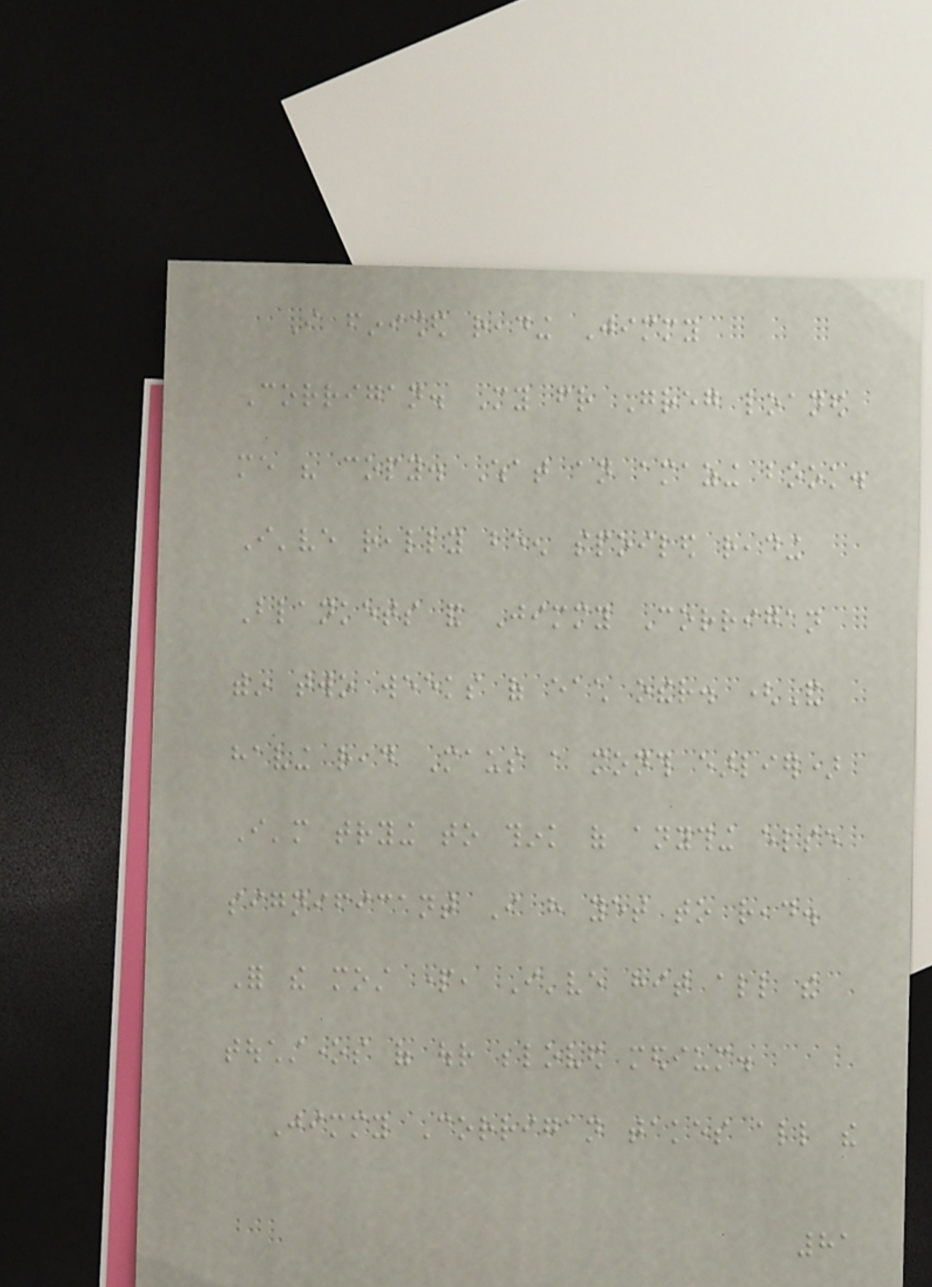I finished reading Jimmy
Corrigan. My friend Greg loaned
me his copy. What an amazing book.
I've really been spoiled reading
Blankets and Jimmy Corrigan
within two weeks of each other. (And
having read Maus a month earlier)
I'm trying to think of anything else
significant I have yet to read.
For the most part, I've hit all the
touchstones of our beloved medium.
Jimmy Corrigan takes all the
81
